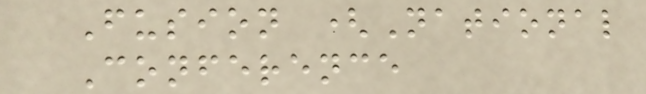Fusion (National
Conference
